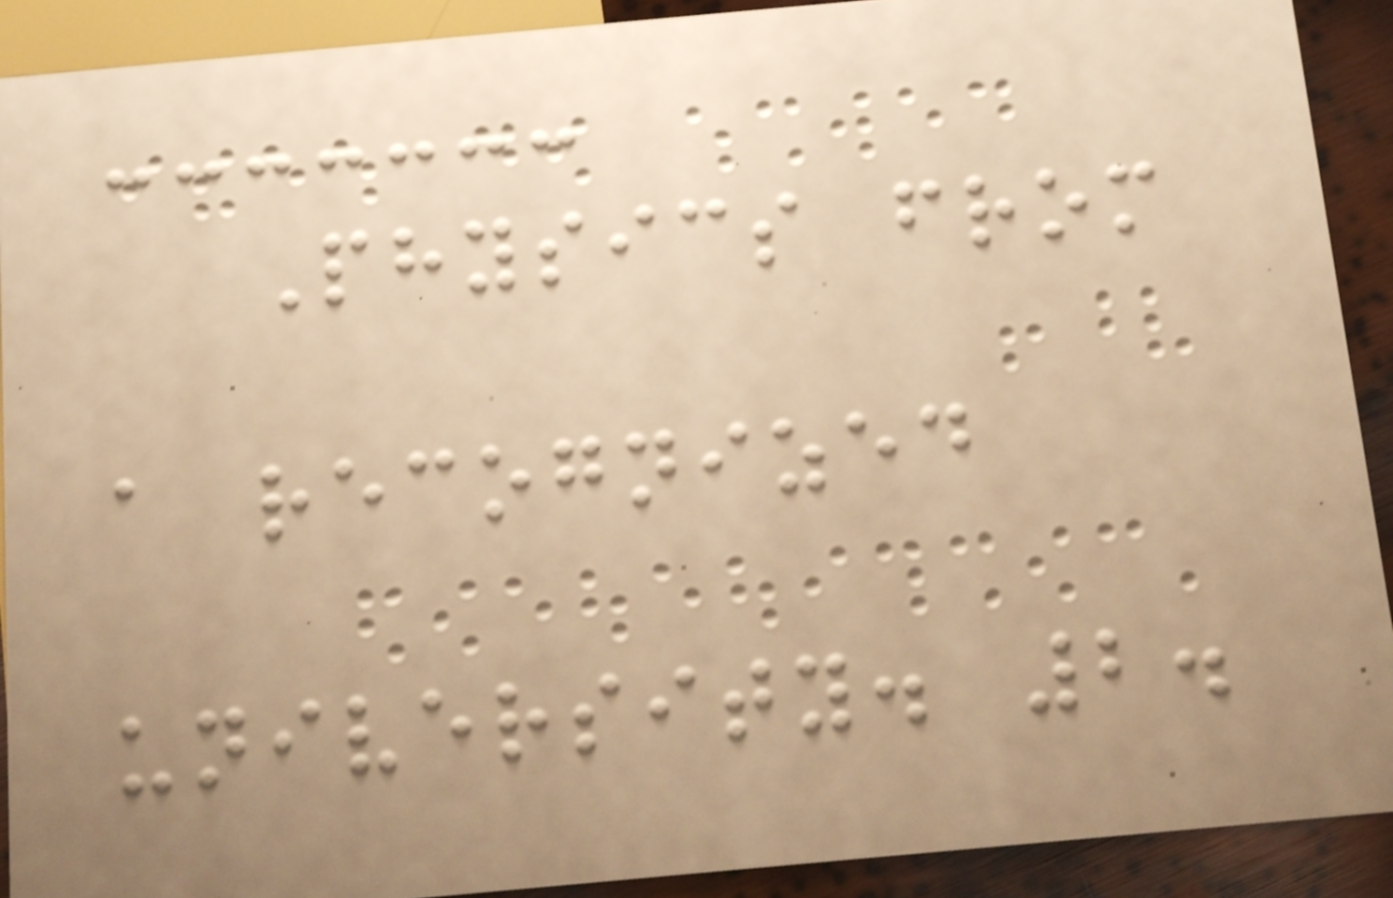Physics from
a recognized
university. 2.
